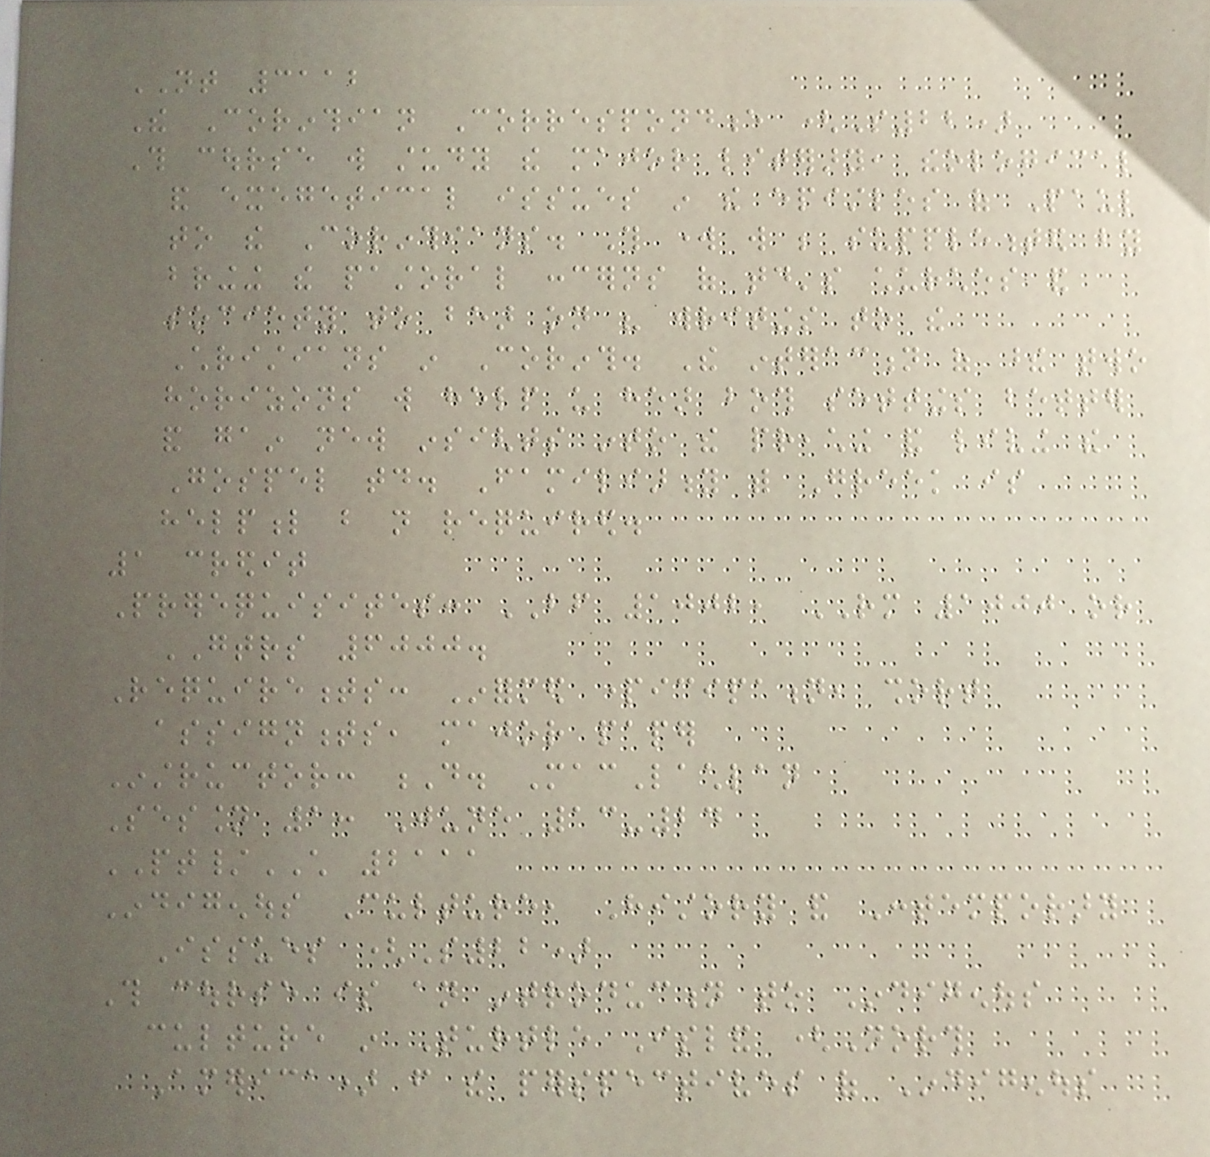NT 3112
The Corinthian Correspondence (S22)
This course will study the major literary, theological
and exegetical issues in the epistles of Paul
to the Corinthians. This work will be supplemented by
bringing the pastoral concerns of today's churches and
society to bear on his writings to the
Christians in Corinth. The interaction of these two
horizons will help us hear both settings better
and gain new insights into the preaching and living the
Gospel today. Familiarity with Greek is
helpful but not required.
1 credit
Prerequisites: BF 1002, RM 1000 or
GTRS 6000.
Requirements: Informed participation, short
assignments, major paper
Instructor: D. MacLachlan
Session 1: June 13-24
PT/CH 2111
Indigenous Culture, History and Contemporary
Issues (S22)
This course is an introduction to Indigenous
culture in Turtle Island (North
America) from the perspectives of Indigenous
